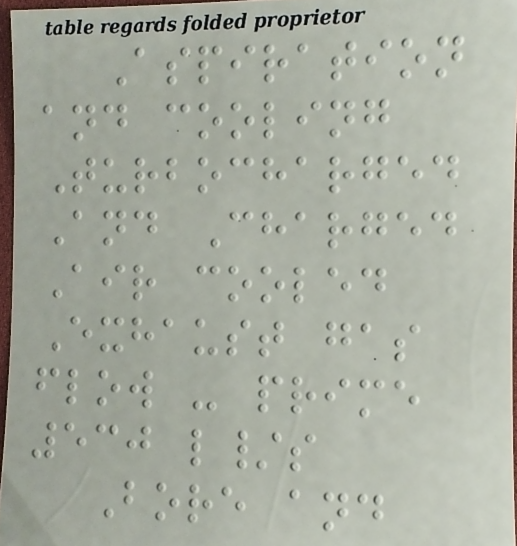Aspiration
and cooling
Turbocharged
And Charged
Air cooled
Exhaust gas
flow - prime
530 l/s
Bore and
